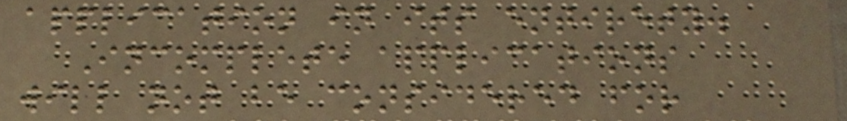application in its entirety.
Incomplete applications
will not be considered for
